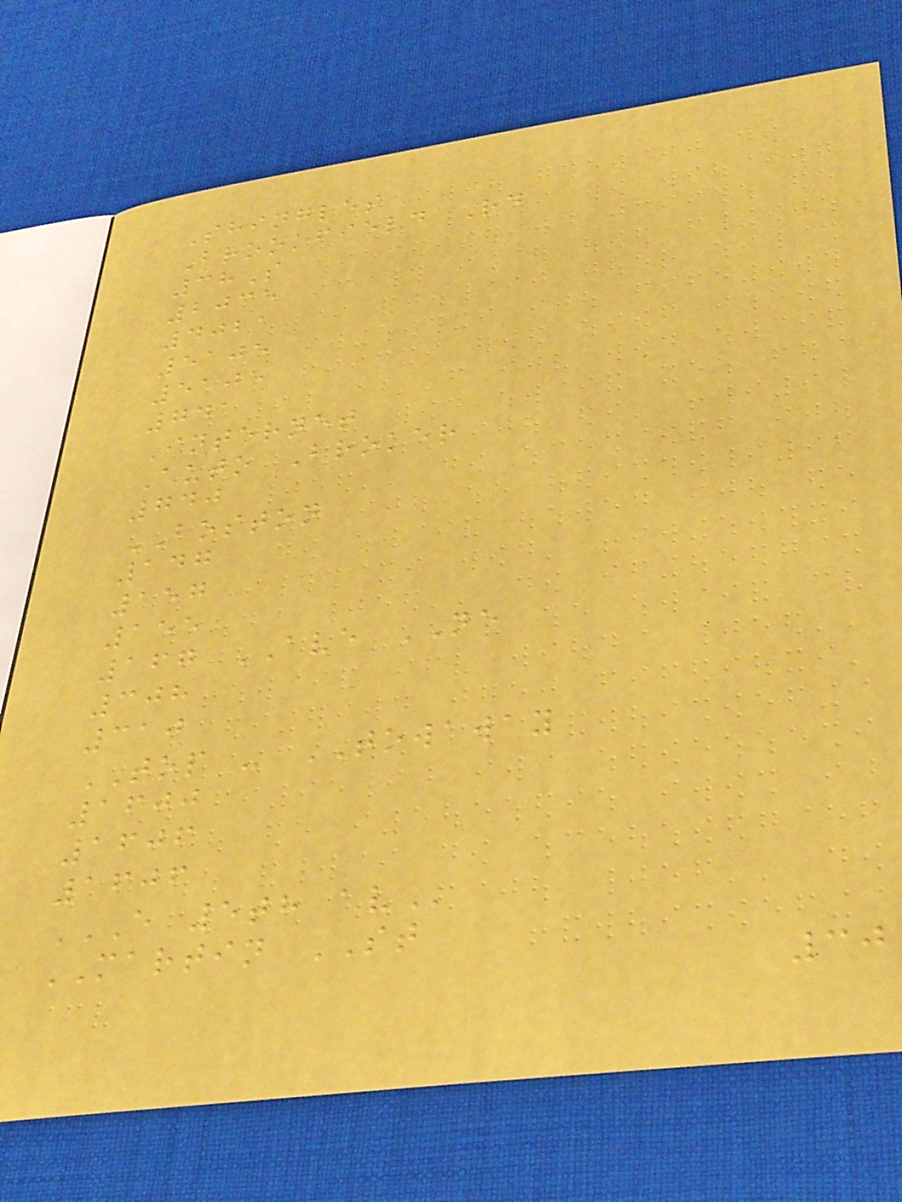Shingles
Brookfield Rd
38S
2035
4021
5105
5105
741
Internet
Auto Broker
740
BOSTON
147
157
155
167 AVE NE
308
310
TOP - TOWAWAY
1600
1606
1606
E 5TH AV
MARTIN ST
30
